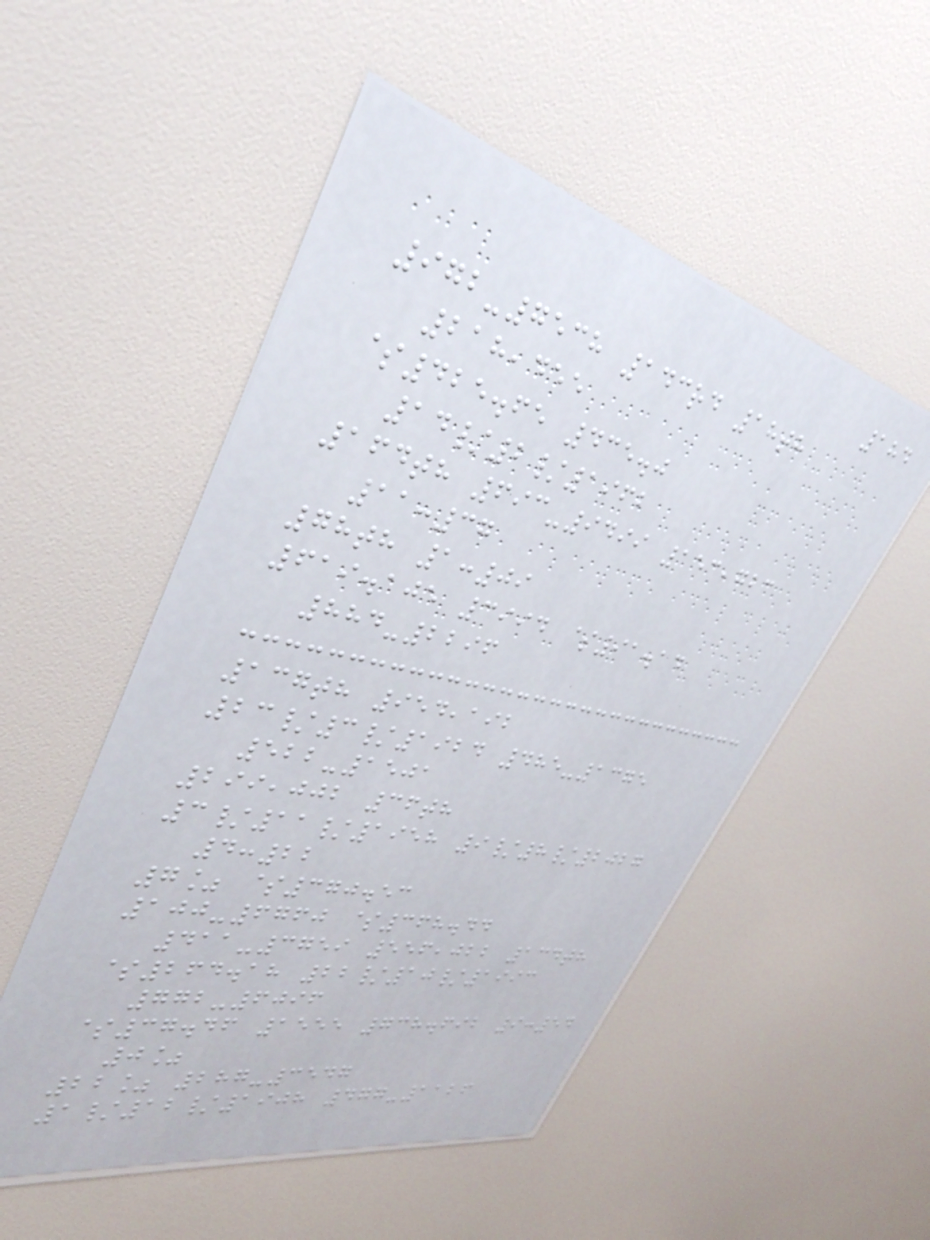184
972-7538 143rd 18th
218,455
$425.65 435.0
14/2/1962
164th 693-9499 153,723
11:37
78th 1:09
619.105 3994 $91.14
884-2296
137th 954,192
23/3/1924 485-1375
522-1501
299,002 36th
3/11/1958 9/8/2027
4:22
7% $370.53
100-6760 $368.44
411-3759 556,022 134th
$264.18 22/10/1993
772-6096
$37.46 1555 738.692 9:54
0%
22% 287-3547
1/12/1908 477-1126
